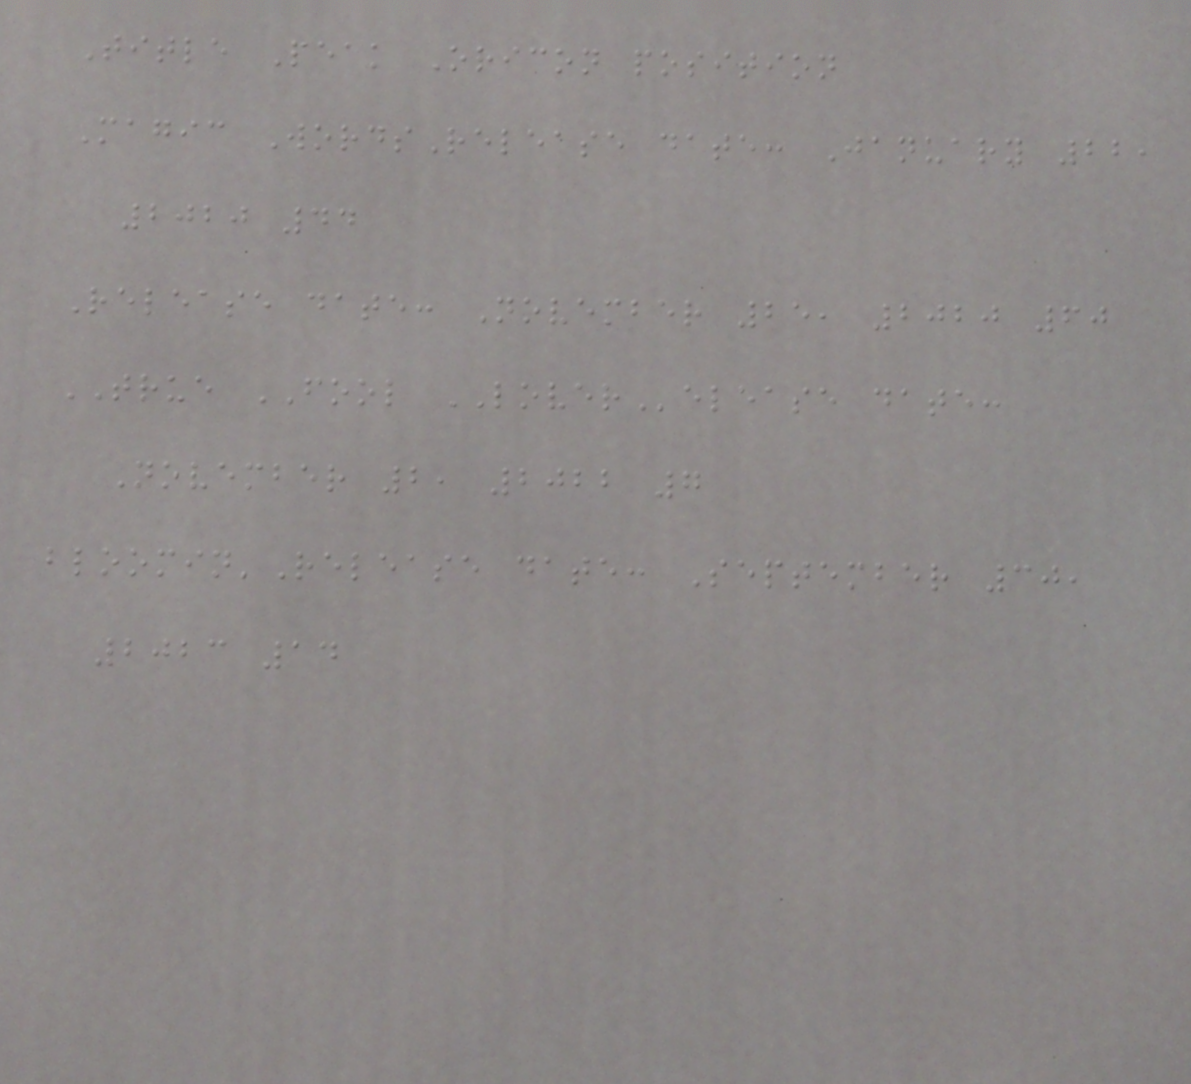Title Peak Oricon position
Magic WordsRelease date: January 22,
2020 44
Release date: November 25, 2020 60
TRUE FOOL LOVERelease date:
November 2, 2022 7
bloomin'Release date: September 30,
2023 14
